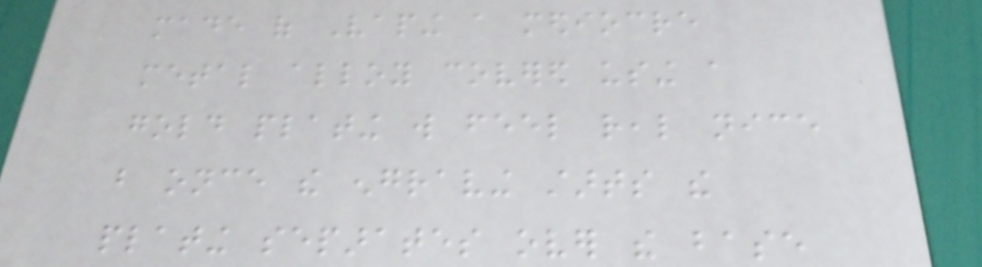made of Vaping a mediocre
metal alloy covered using a
gold plating will feel real nice
but once the engraving starts the
plating separates over the base
